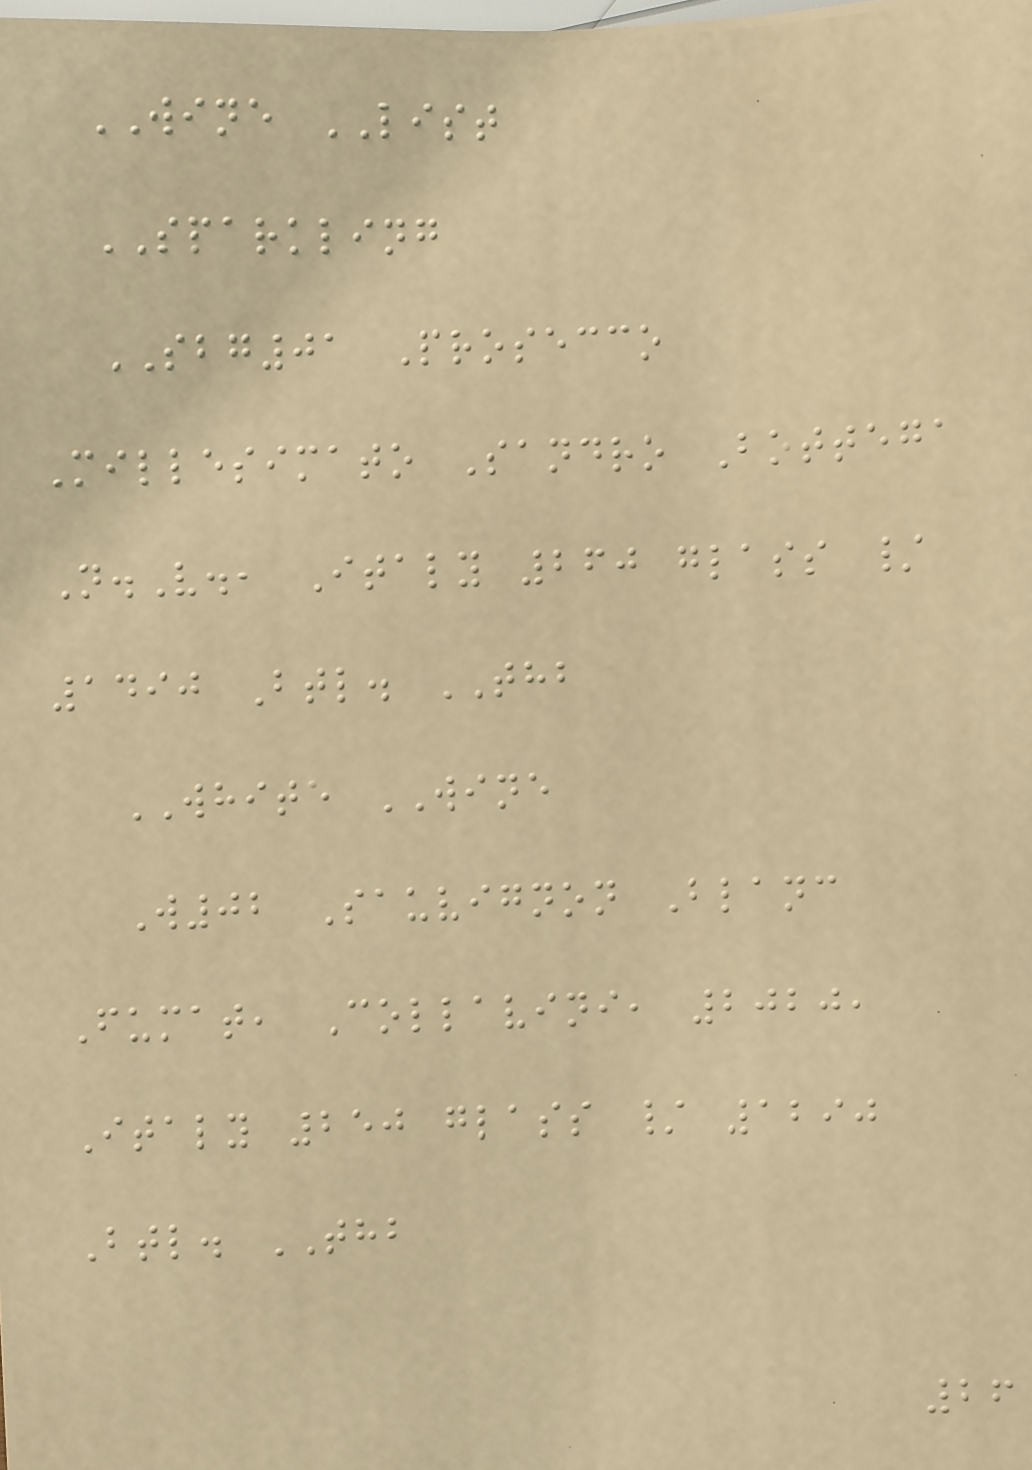WINE LIST
SPARKLING
SBG01 Prosecco
Millesimato Sandro Bottega
N.V., Italy 260 glass /
1490 Btl. THB
WHITE WINE
W02 Sauvignon Blanc
Fumat, Collavini, 2020,
Italy 250 glass / 1290
Btl. THB
26
